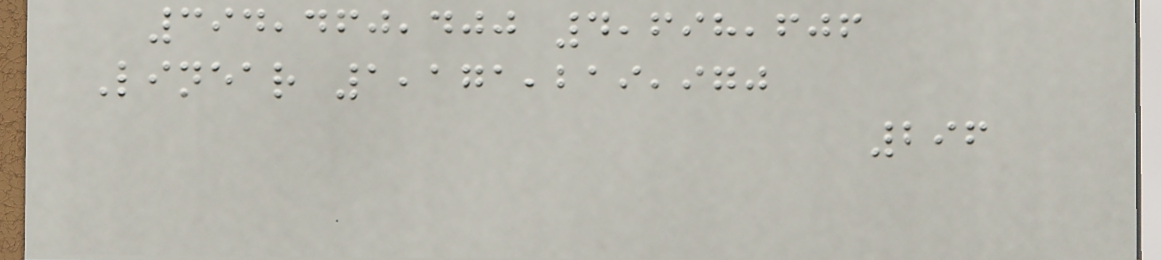394,460,400 4,698,606
Linear 1,171,219,970
296
